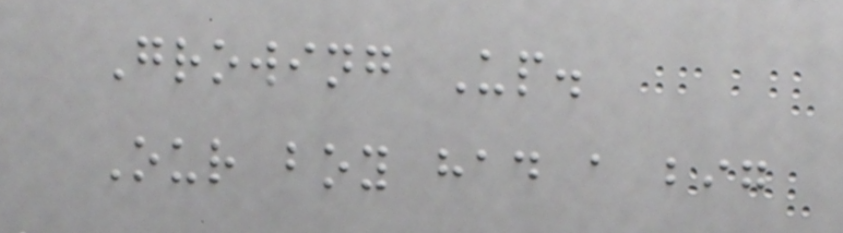Growing Up.
Our boy had a big
